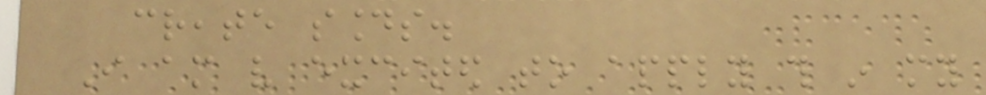create sounds.
I am very excited to apply this in my
